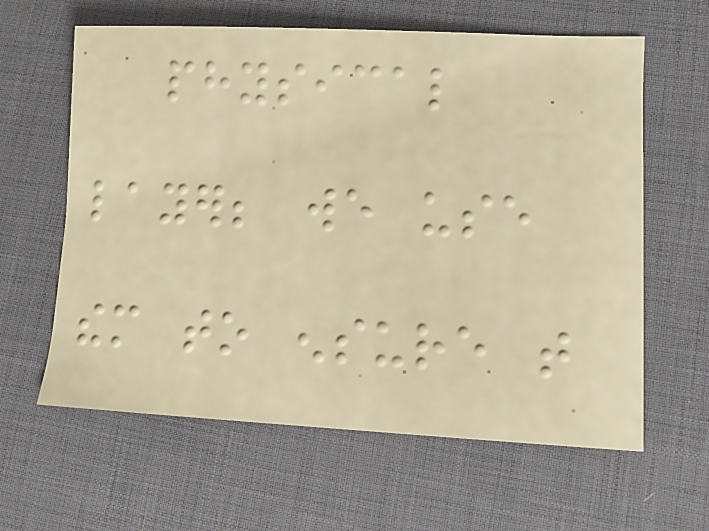physical
layer; we use
them to ensure that
